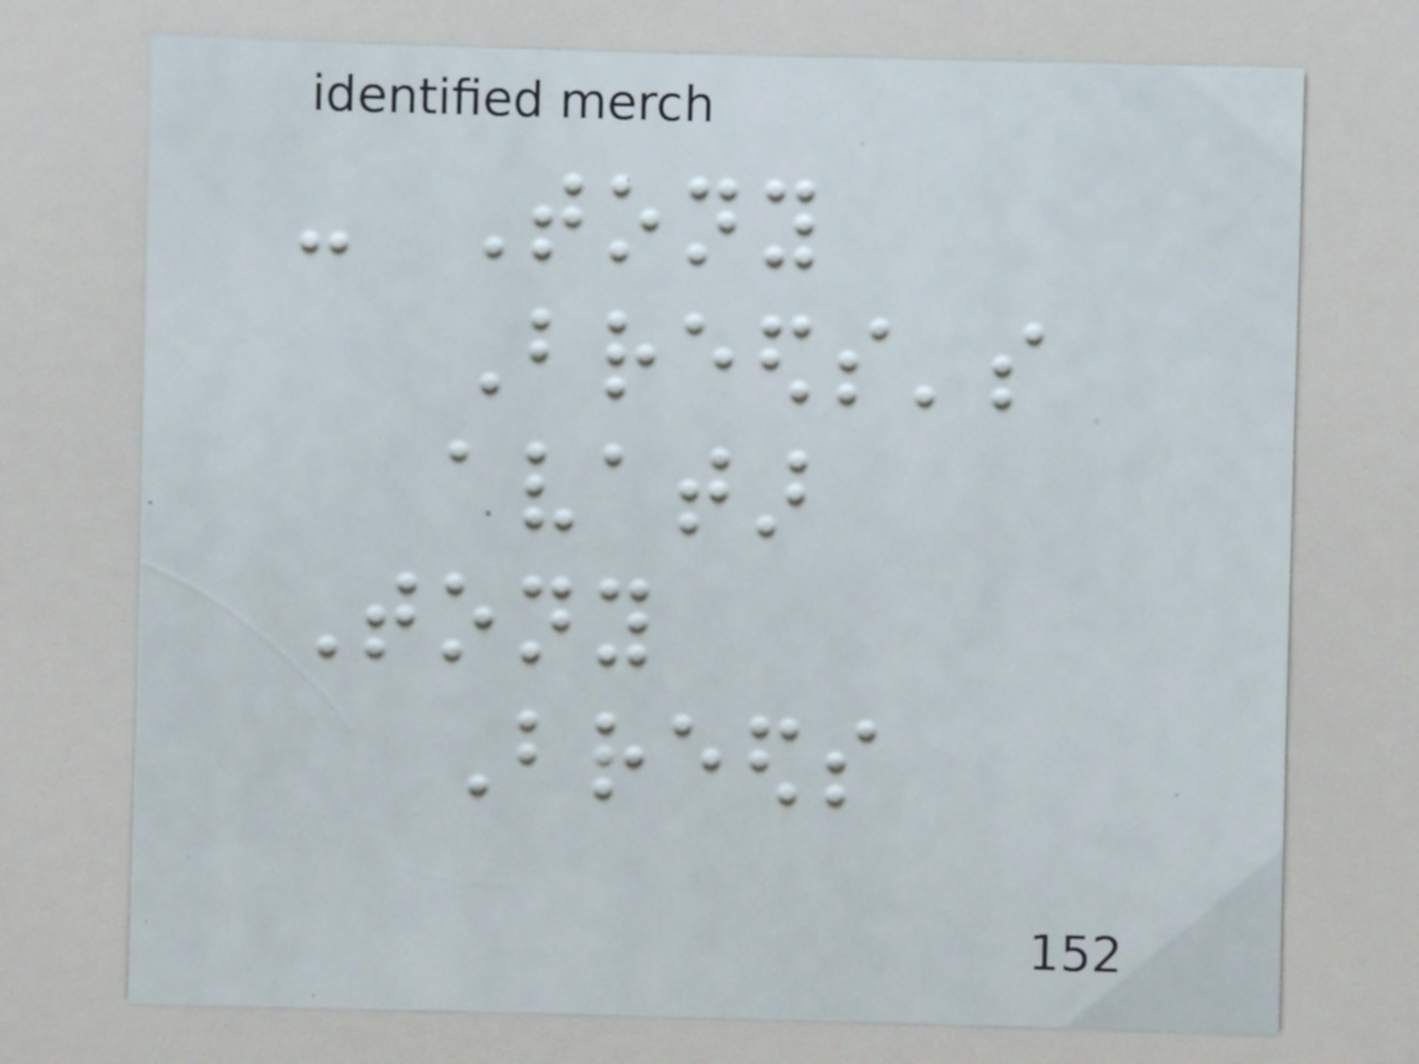- Tony
Breeds's
avatar
Tony
Breeds
